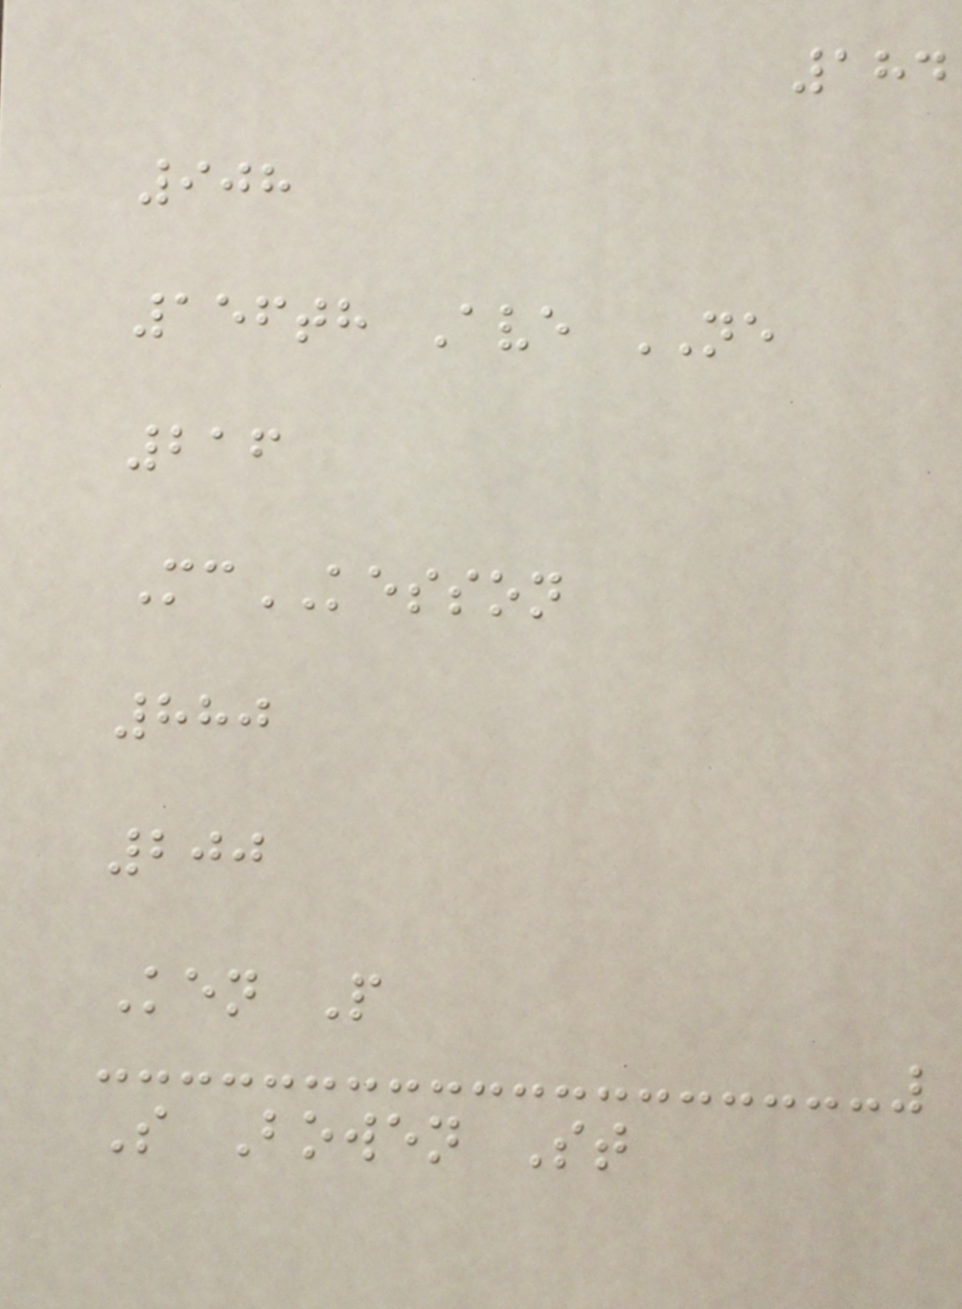184
908
156th Ave NE
216
McKESSON
880
200
Ken P
S Bowen St
